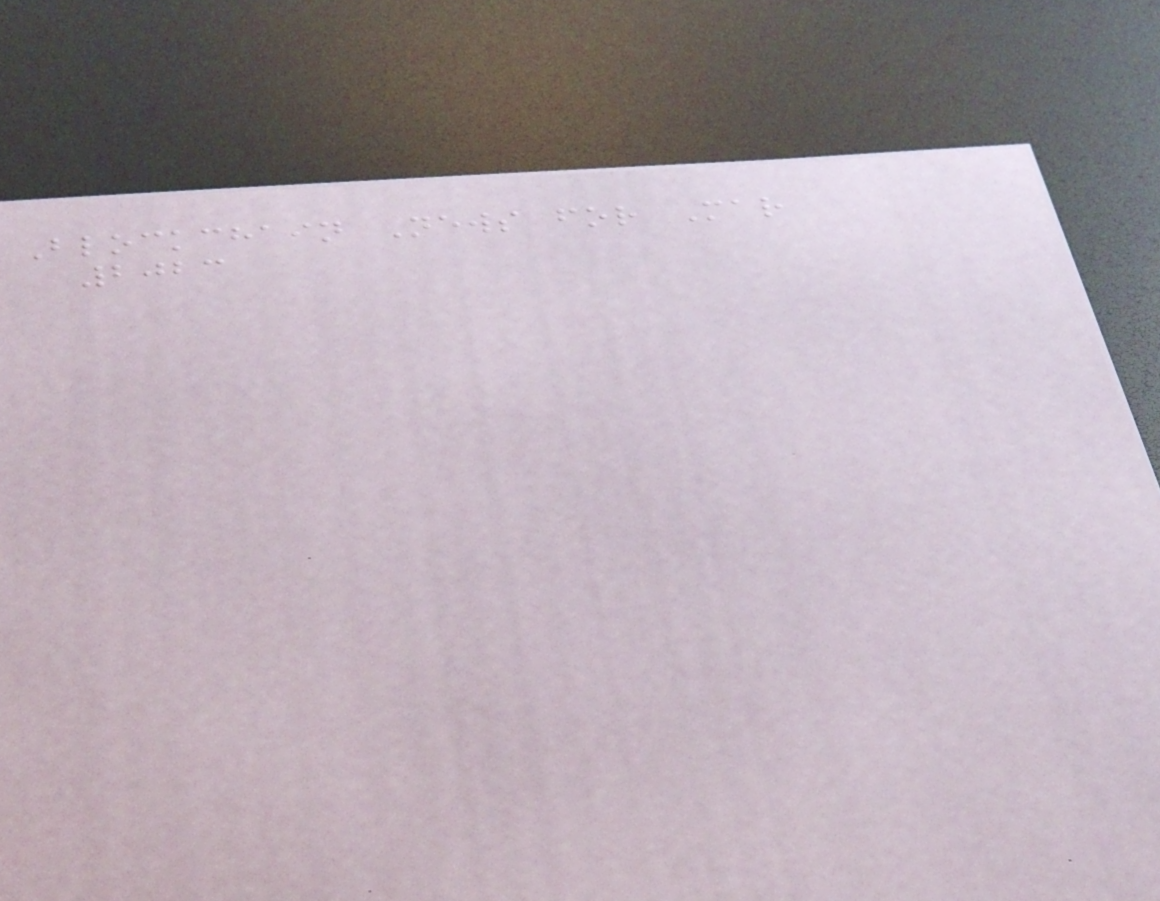Blockchain News for Mar
2023
